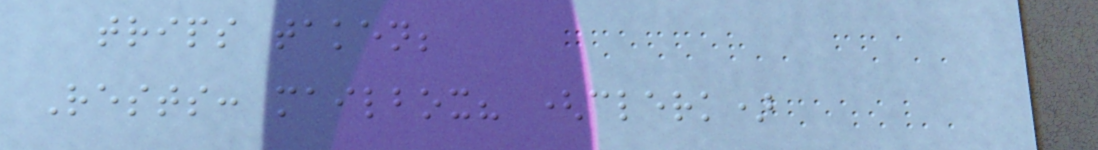trips taken;
Rests: mailbox? (clerk)
